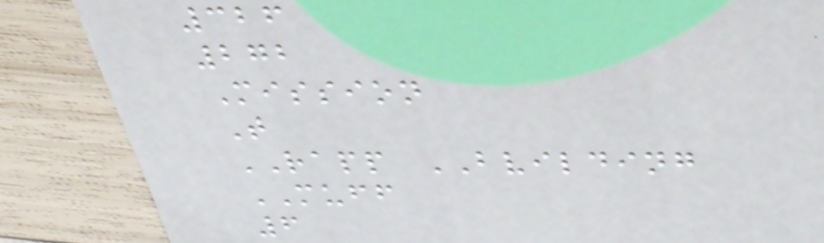326
272
Mission
T
RAPP BVILDING
MUFF
6
